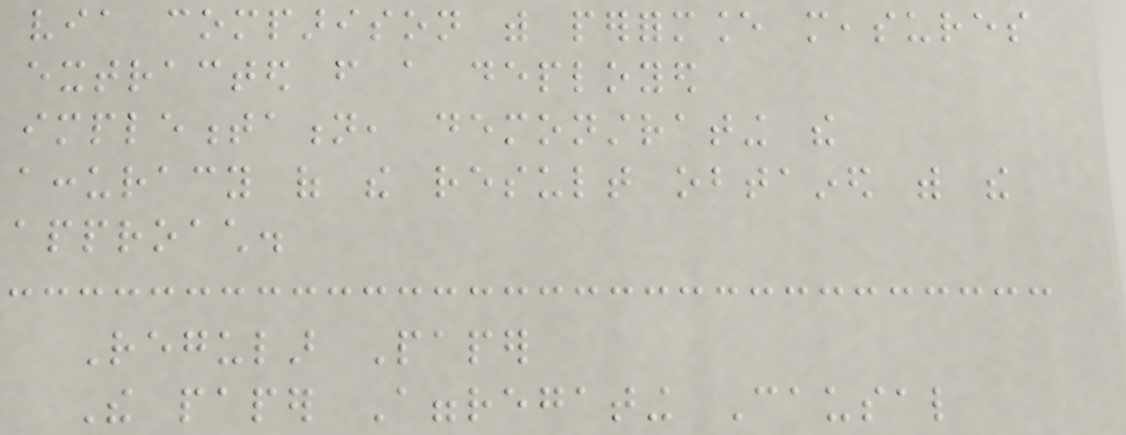via comparison with performance measures
extracted from a deployed
implementation, demonstrating the
accuracy of the result obtained with the
approach.
Regular Paper
The paper Aggregating Causal
